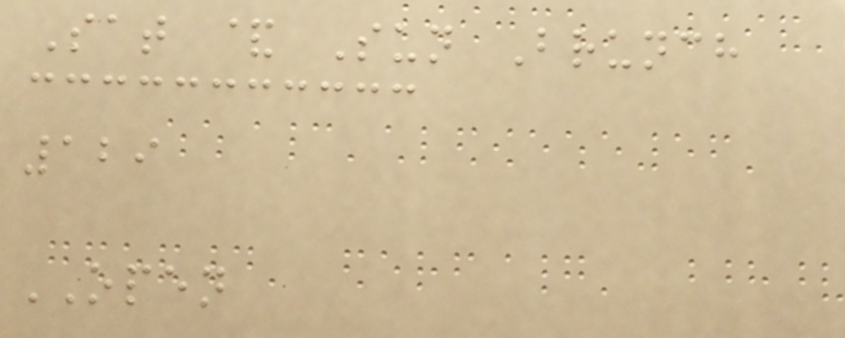Sat & Sun Brunch
129
OPEN
